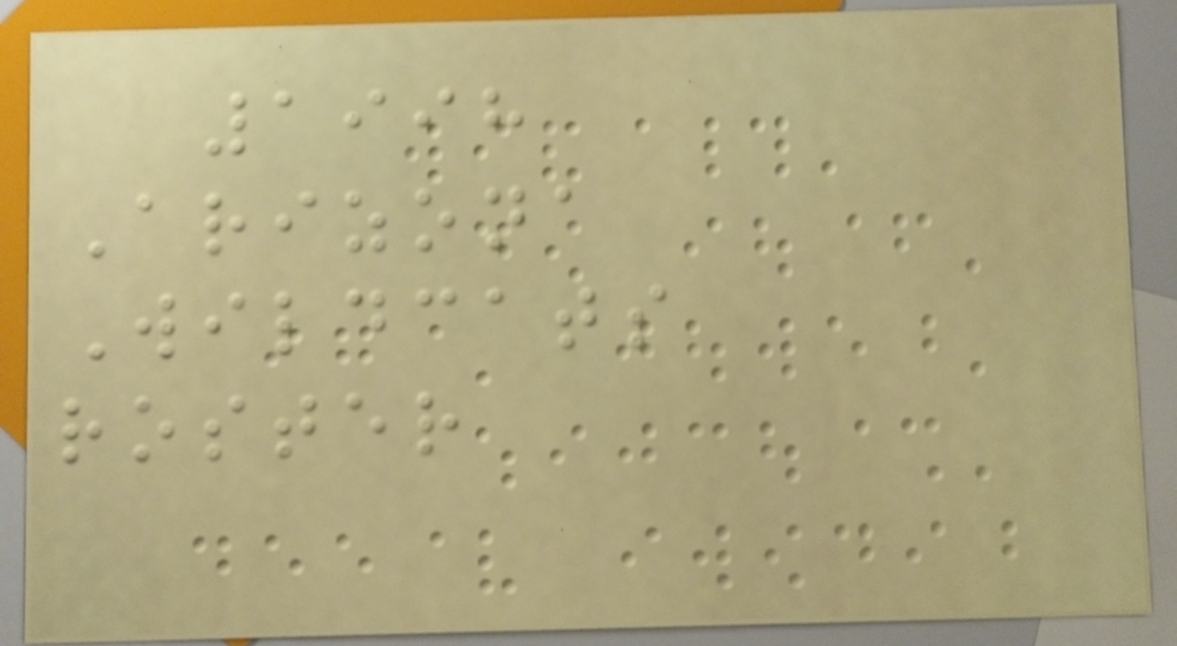1998
Arizona
Wildcats
roster
